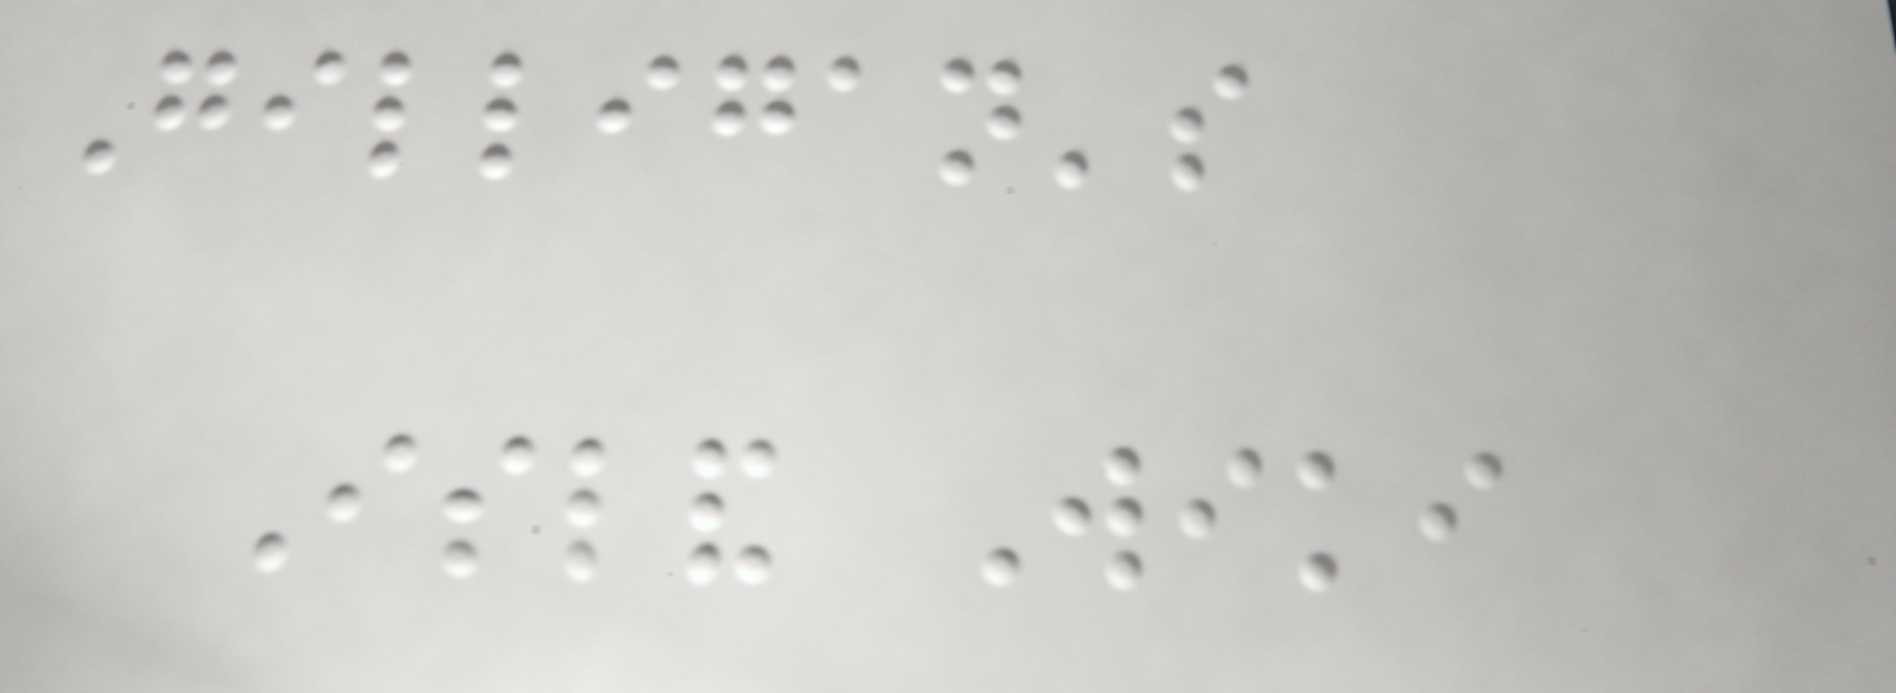Gilligan's
Island Wiki
